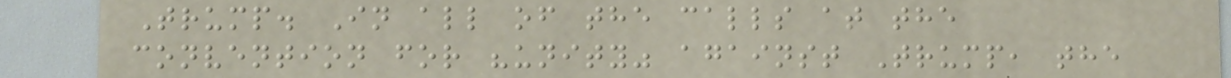Trump. In all of the calls at the
convention for "unity" against Trump, the
